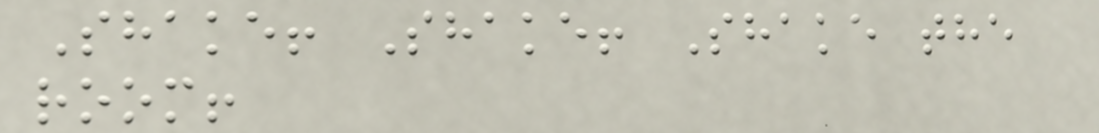Shake! Shake! Shake the
room!
